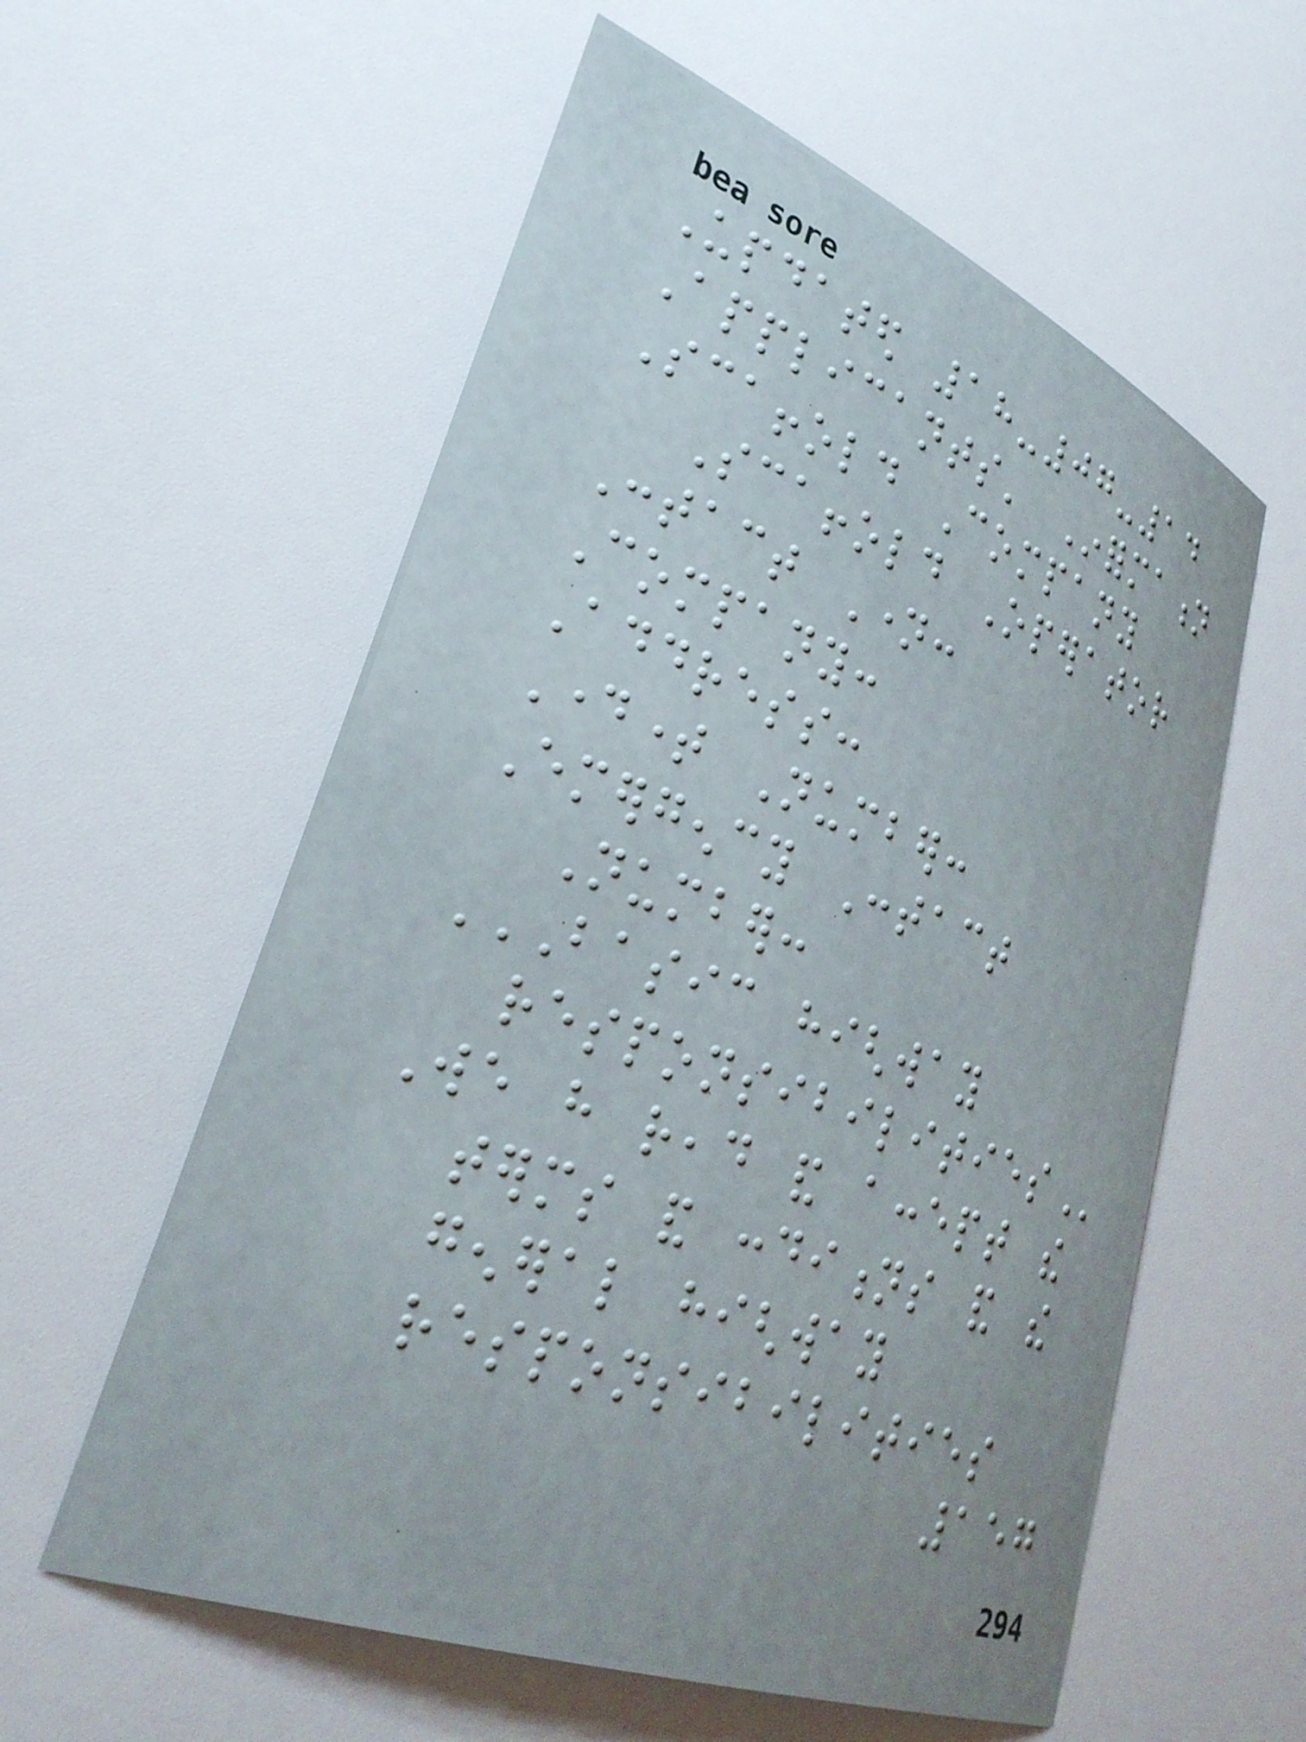Updated 18-07-14
Applicants' Information
Scaffold Company
Scaffold Operator
Contact Name:
Company:
Address:
Daytime Number:
Emergency Contact
Number:
BASIC HIGHWAY
RESPONSIBILITIES
We have read and accept the
terms and conditions and the
general highway
responsibilities
157
